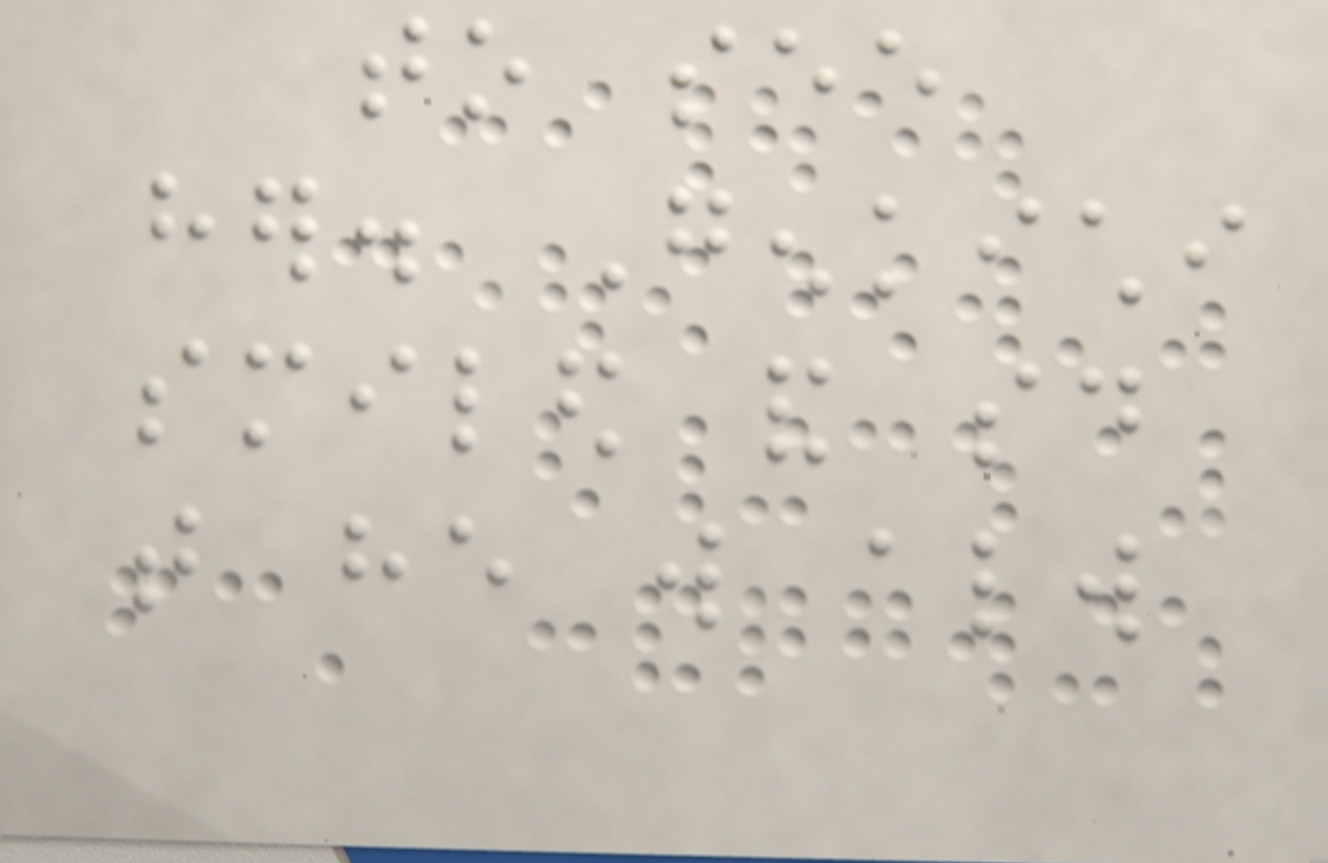to see
her. Genkichi
smiled and said
that he will always
